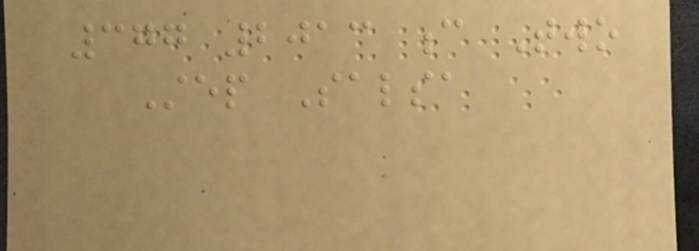377 2013 c Two
Step Salsa
